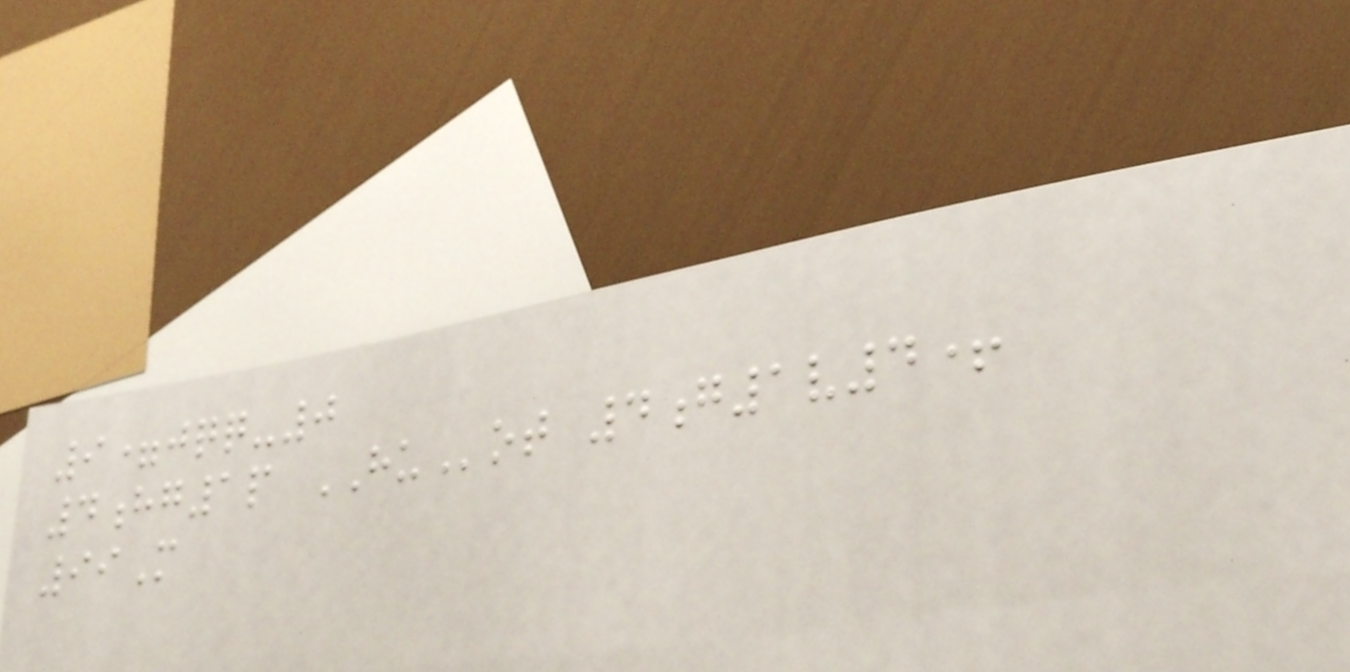9=jqq-0
4hg1p HUot 4g1v4+
99M
